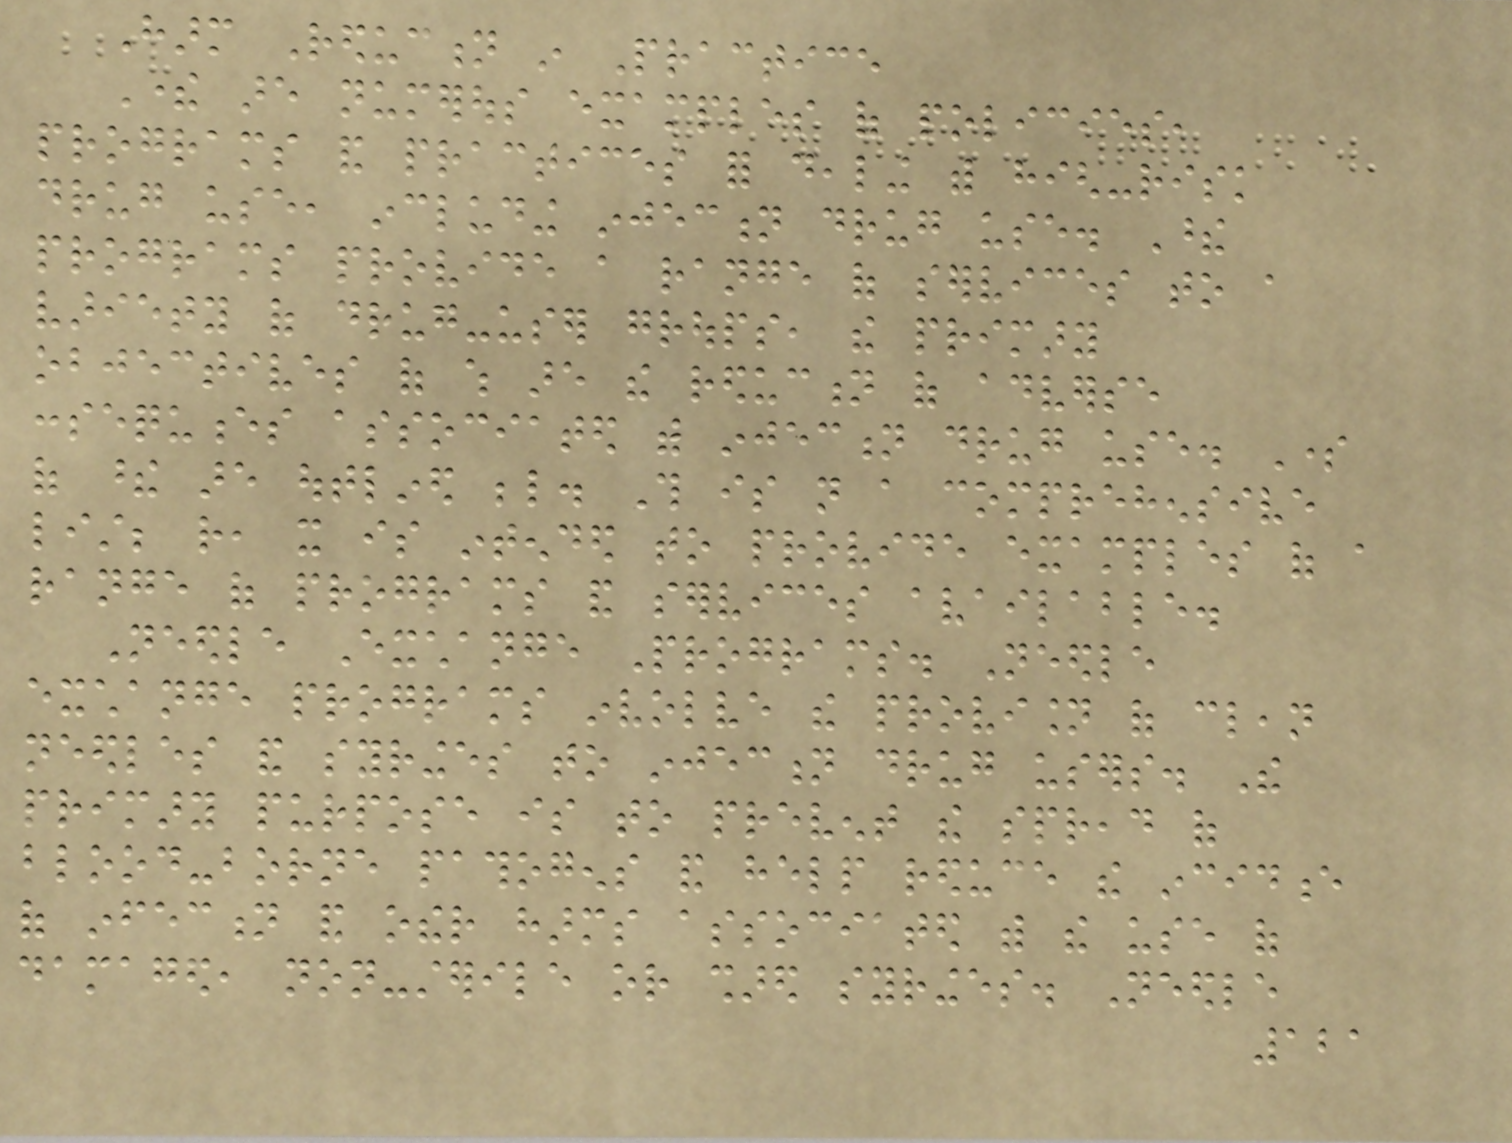Harm Reduction in Practice
There are numerous examples of policies,
programs and practices for dealing with high-risk
drug use, including injection drug use. These
programs provide a range of services to a
variety of drug-user groups, the primary
objectives of which are the reduction of adverse
consequences associated with injection drug use. Some
of these are outlined below. This is not a comprehensive
list; rather, it is intended to provide examples of a
range of programs and services available.
Needle Exchange Programs. Needle
exchange programs involve the provision of clean
needles and syringes to injection drug users. The
primary purpose is to prevent the spread of
blood-borne pathogens and help reduce the incidence
of infection and other harms associated with the use of
damaged, non-sterile or shared syringes. Needle
121
